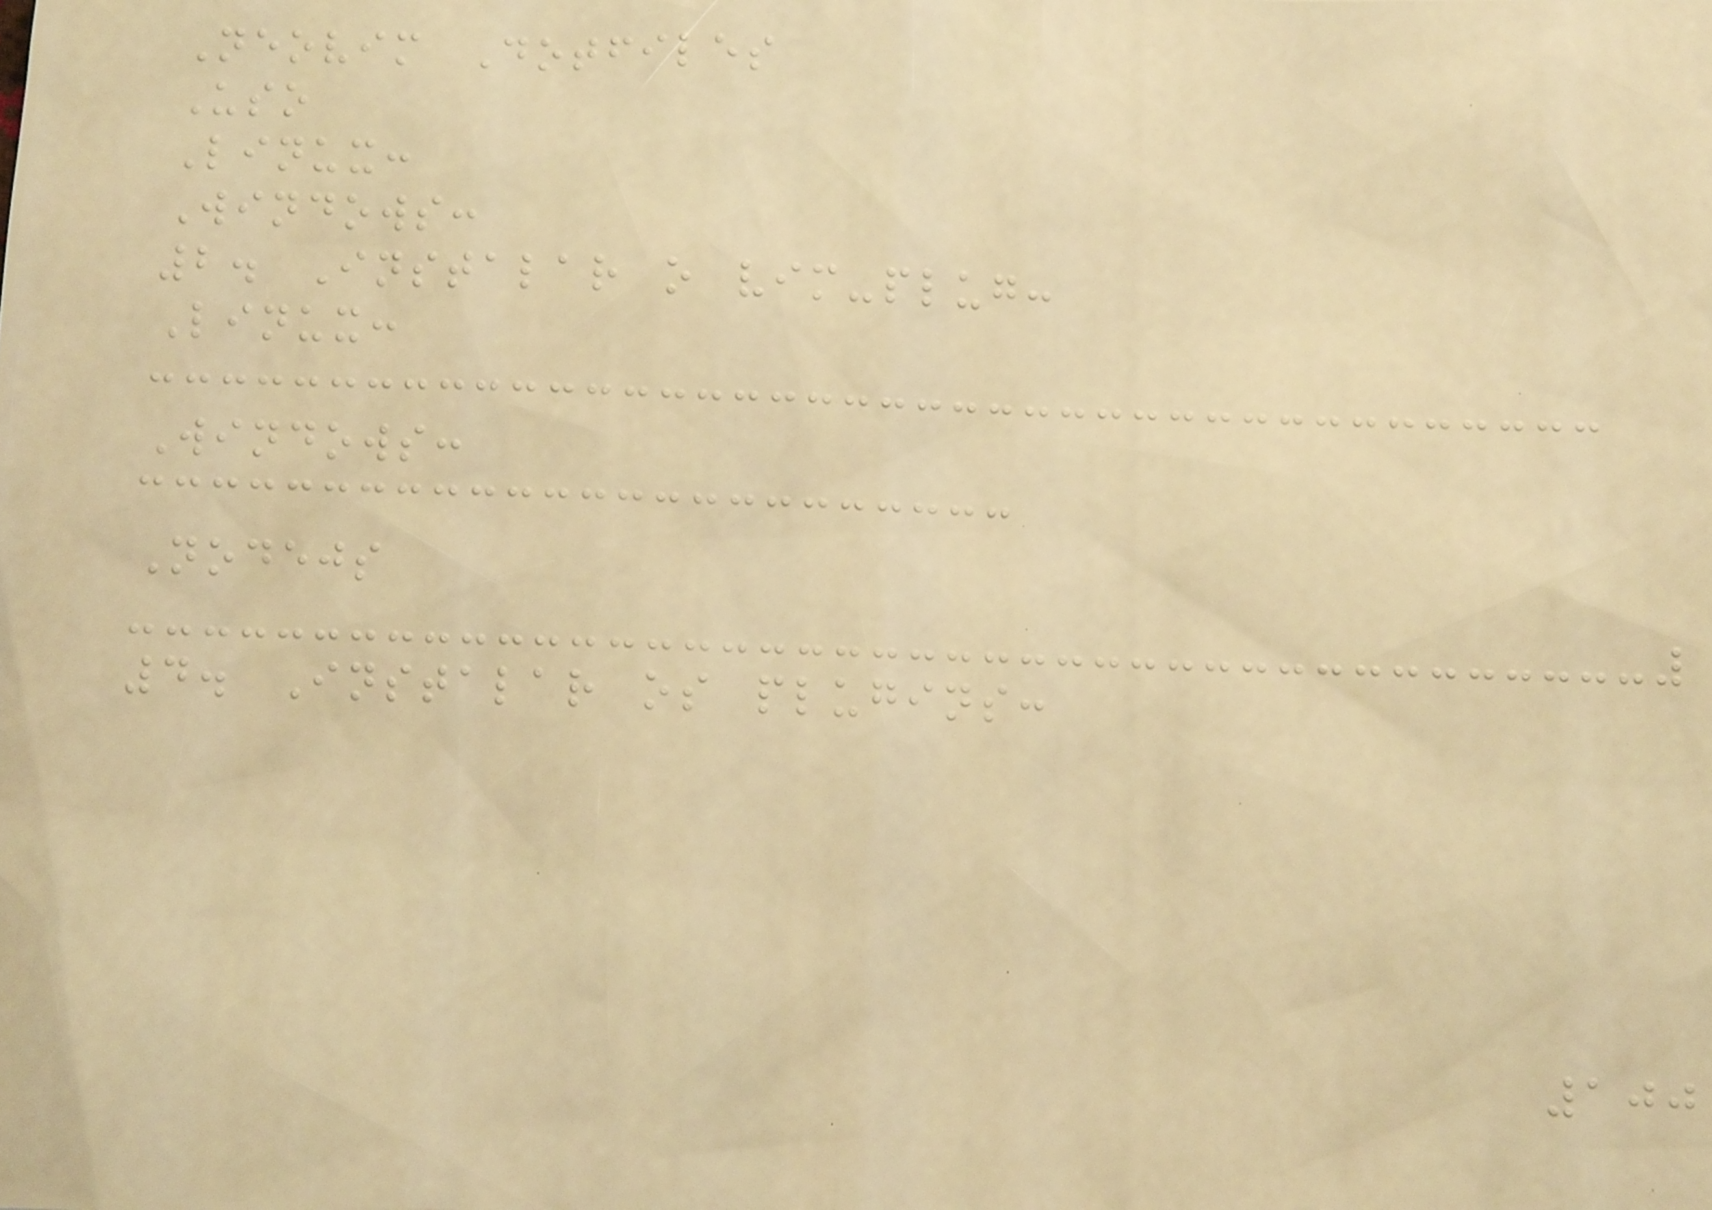Neovim Dotfiles
Uso
Linux:
Windows:
2. Instalar o vim-plug:
Linux:
Windows:
Nodejs
4. Instalar os plugins:
100
